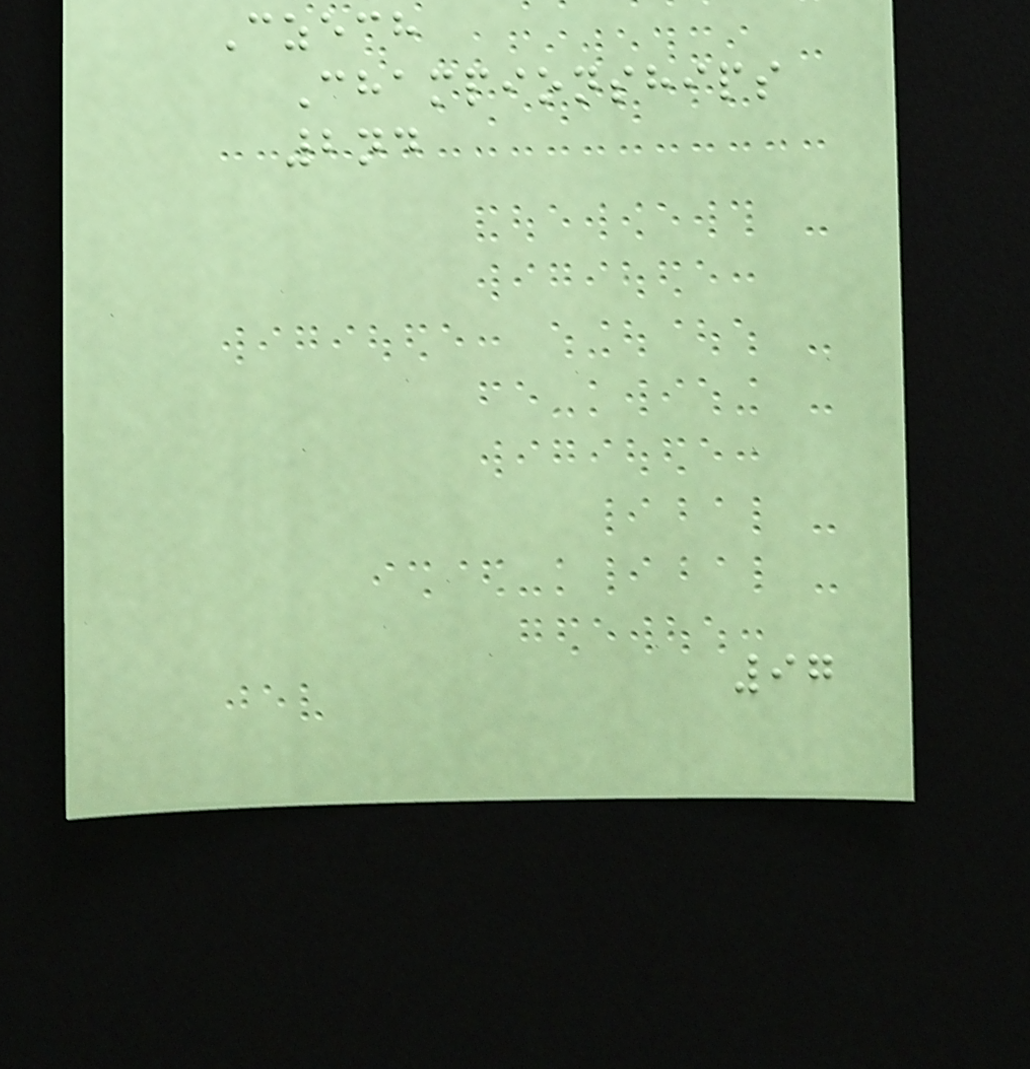Czech
Championships
2nd
97
